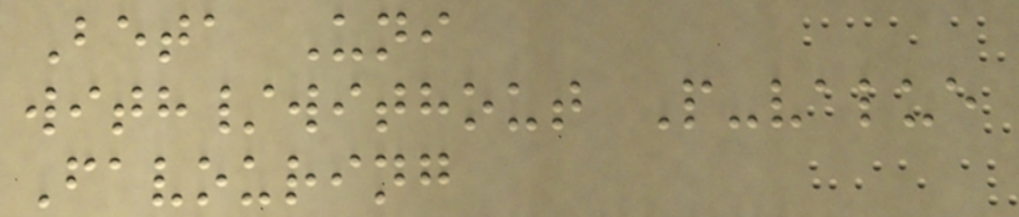Beta Uni
with/without P-value
Favouring
